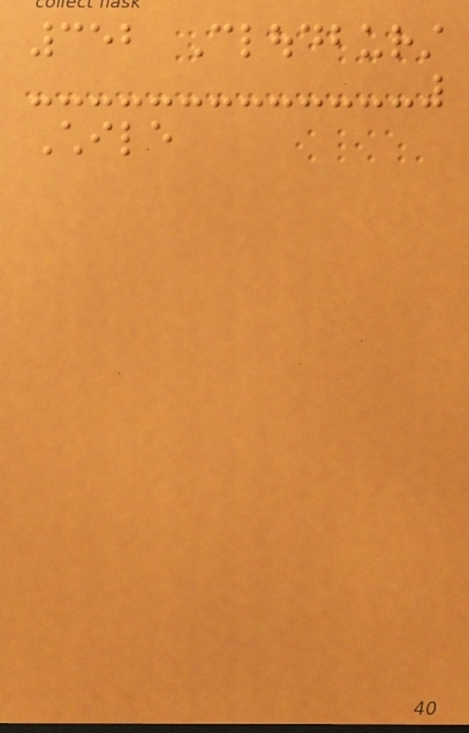352 Cloudburst
Chile
